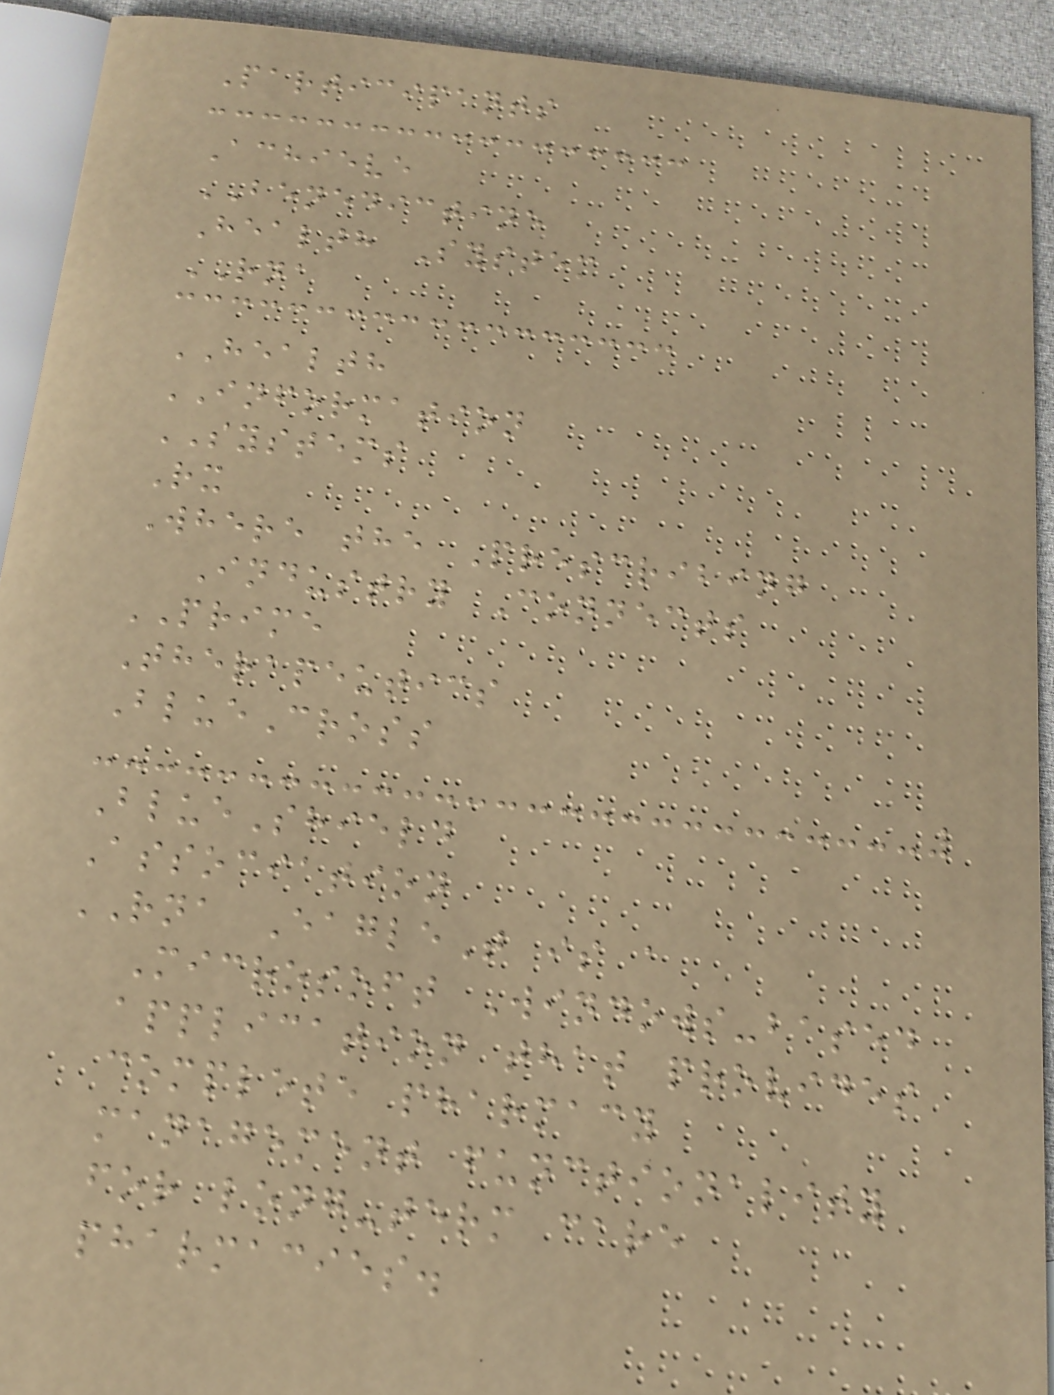Participants
Achieve
BENEDICTINE
Health System
RNA
HEALTH
INFORMATION
SYSTEMS
Rx
Where the Prescribing
Industry Connects
PRIME
Therapeutics
BlueCross
BlueShield
Association
RNA EagleT is a
Microsoft Windows-based
application that provides
complete pharmacy
management functionality
for long-term care
pharmacies.
